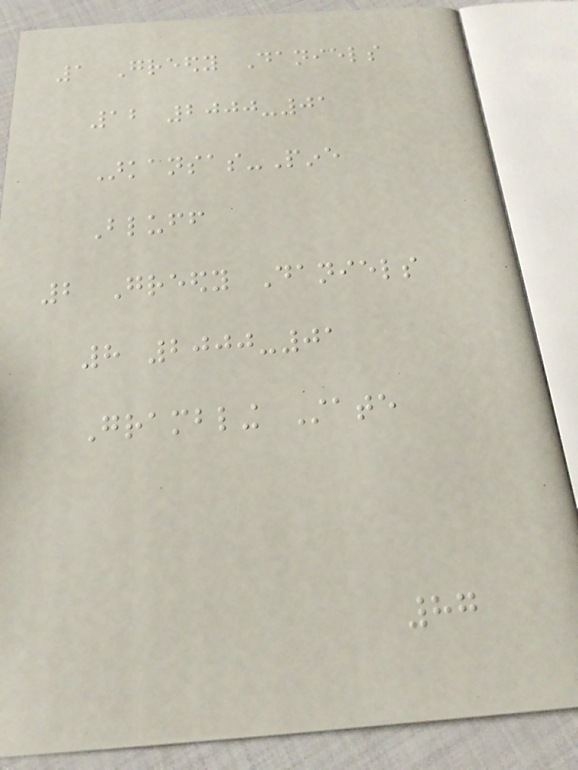1 Greedy Daniels
12 2000-01
Arkansas-Pine
Bluff
2 Greedy Daniels
8 2000-01
Grambling State
87
